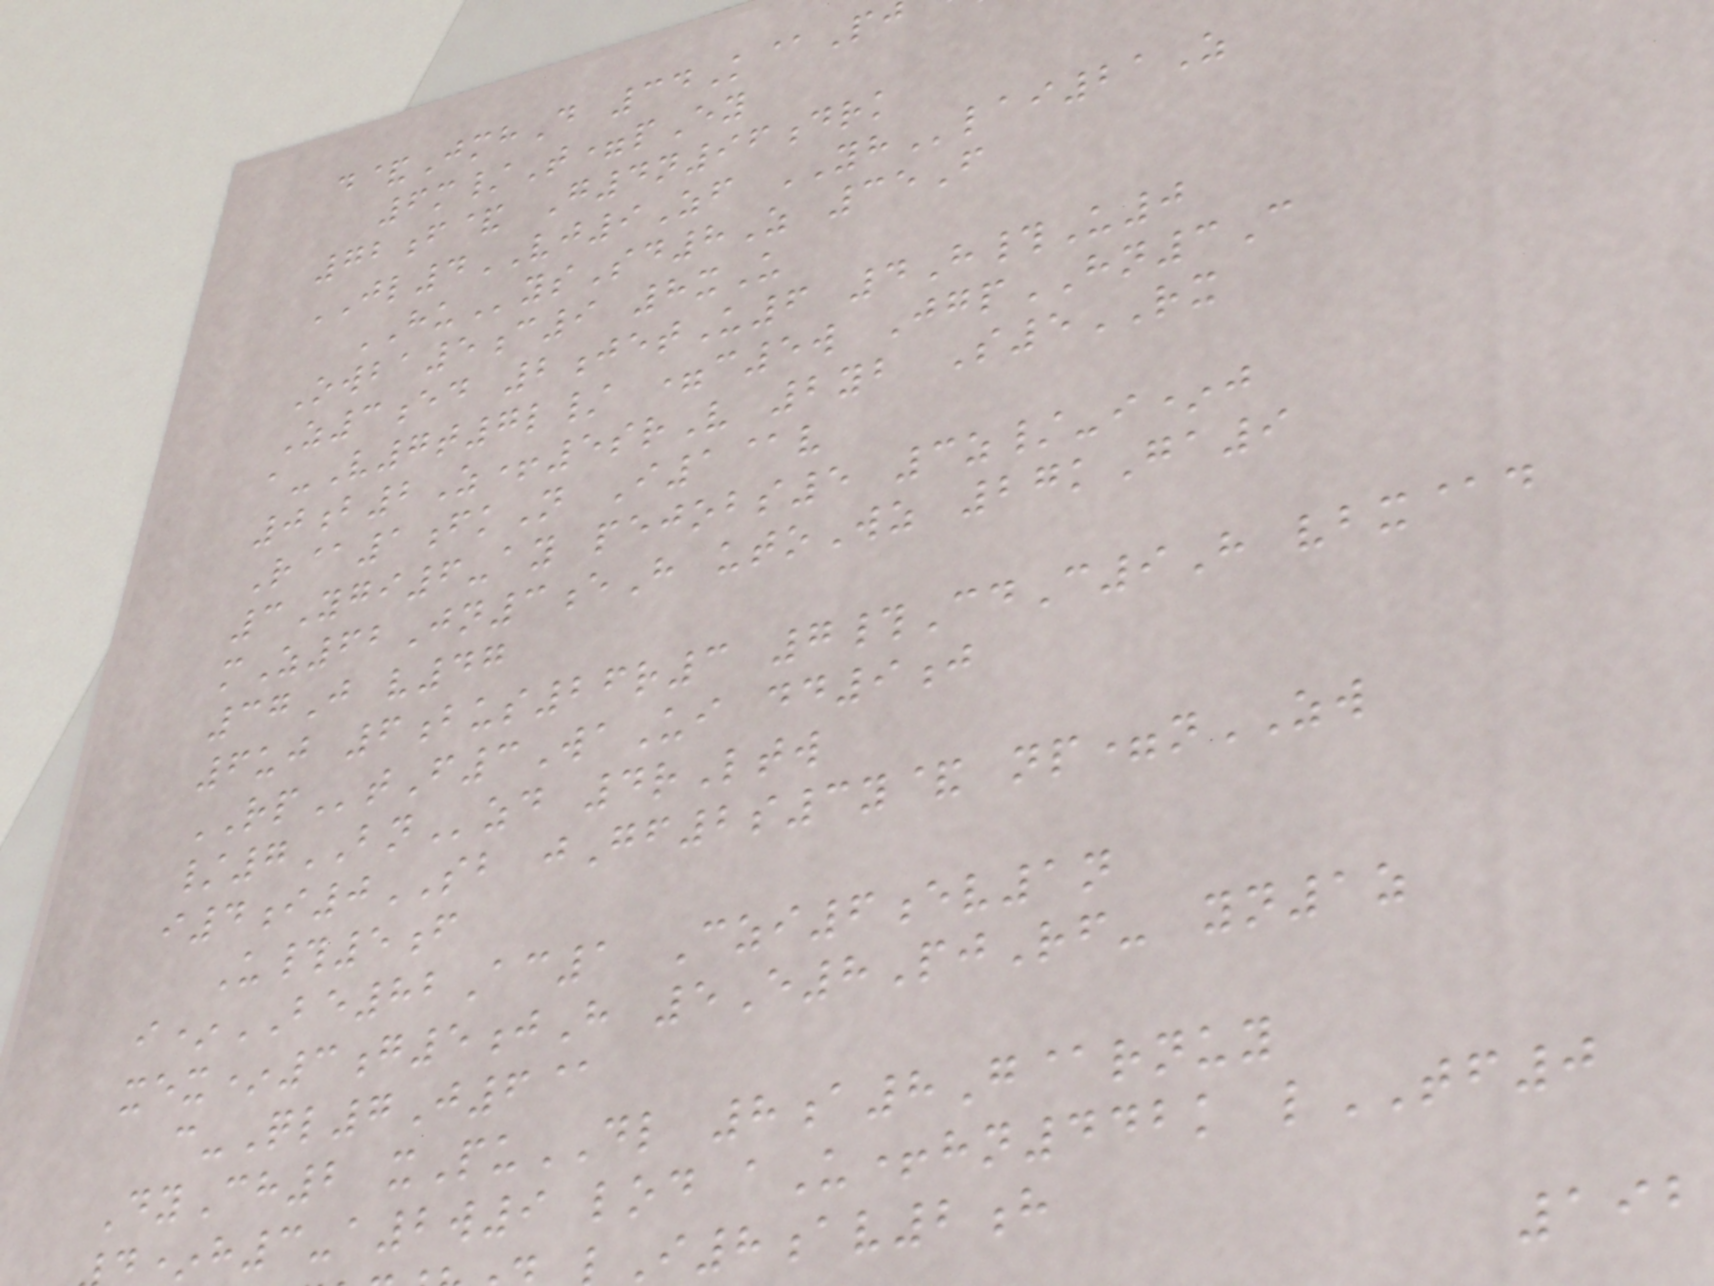d&JmhD 34K@P
6m/T=pEy
72f& G4n96drk
JL4VJ9Zf YHlai21Z
HUysSd8Z 35F
Owba5c9 8xU
Z3ed 2jetU6 4H#U0
a-V7t7l/ =c5w JgpHN3C
0b2Z+5srV 2yb S5RX
R@1fkN I1@v
3Ygi6-ay pejobs5 3z/-i*j
mZ62Jn3eH utoWz 27kGa9
37J v47
6uj 6bus26r3 7#CdC9H vbx@d
RPtF3WaUi dd9j
/7BNzd 4rLtw
i4i0SB jGf2s3y& np=nZW
U#5f
i*BE82Ac1 Czi6ev1n
xex*3g5jH 5E8PjRf- yn1z
c-Ql7J6@
DyCh2 xPuDL 8a8G@rnuy
*h3-a2w9 lod aU+hn442k lTF0
I8av2h
192
